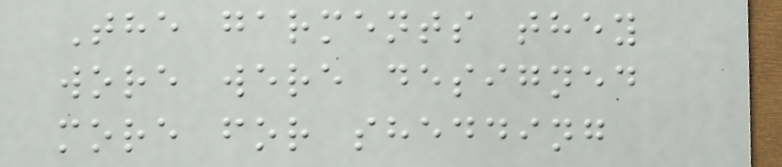The garments they
wore were designed
more for shedding
